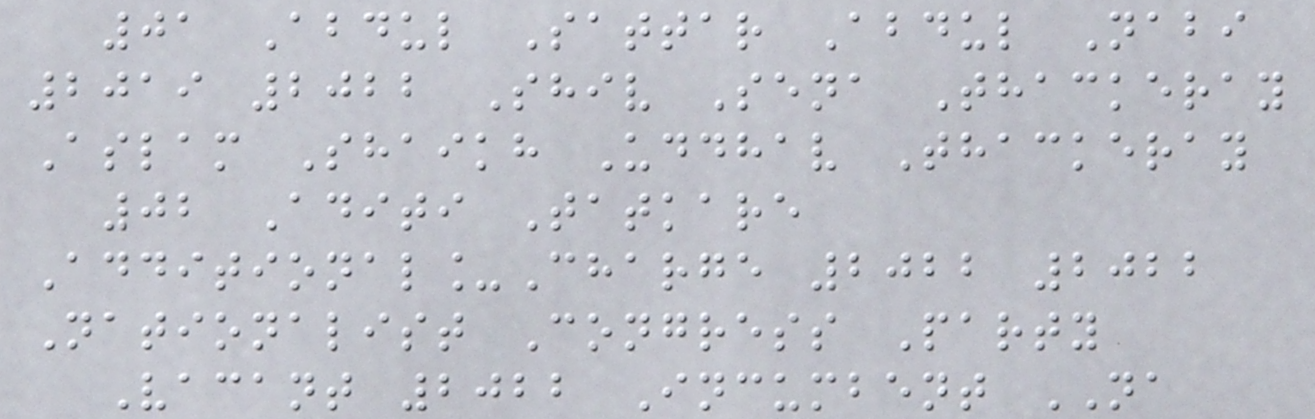01 Abdul Sattar Abdul Nabi
2019 2022 Shiv Sena Thackeray
Aslam Shaikh Uddhav Thackeray
02 Aditi Tatkare
Additional_Charge 2022 2022
Nationalist Congress Party
Vacant 2022 Incumbent NA
